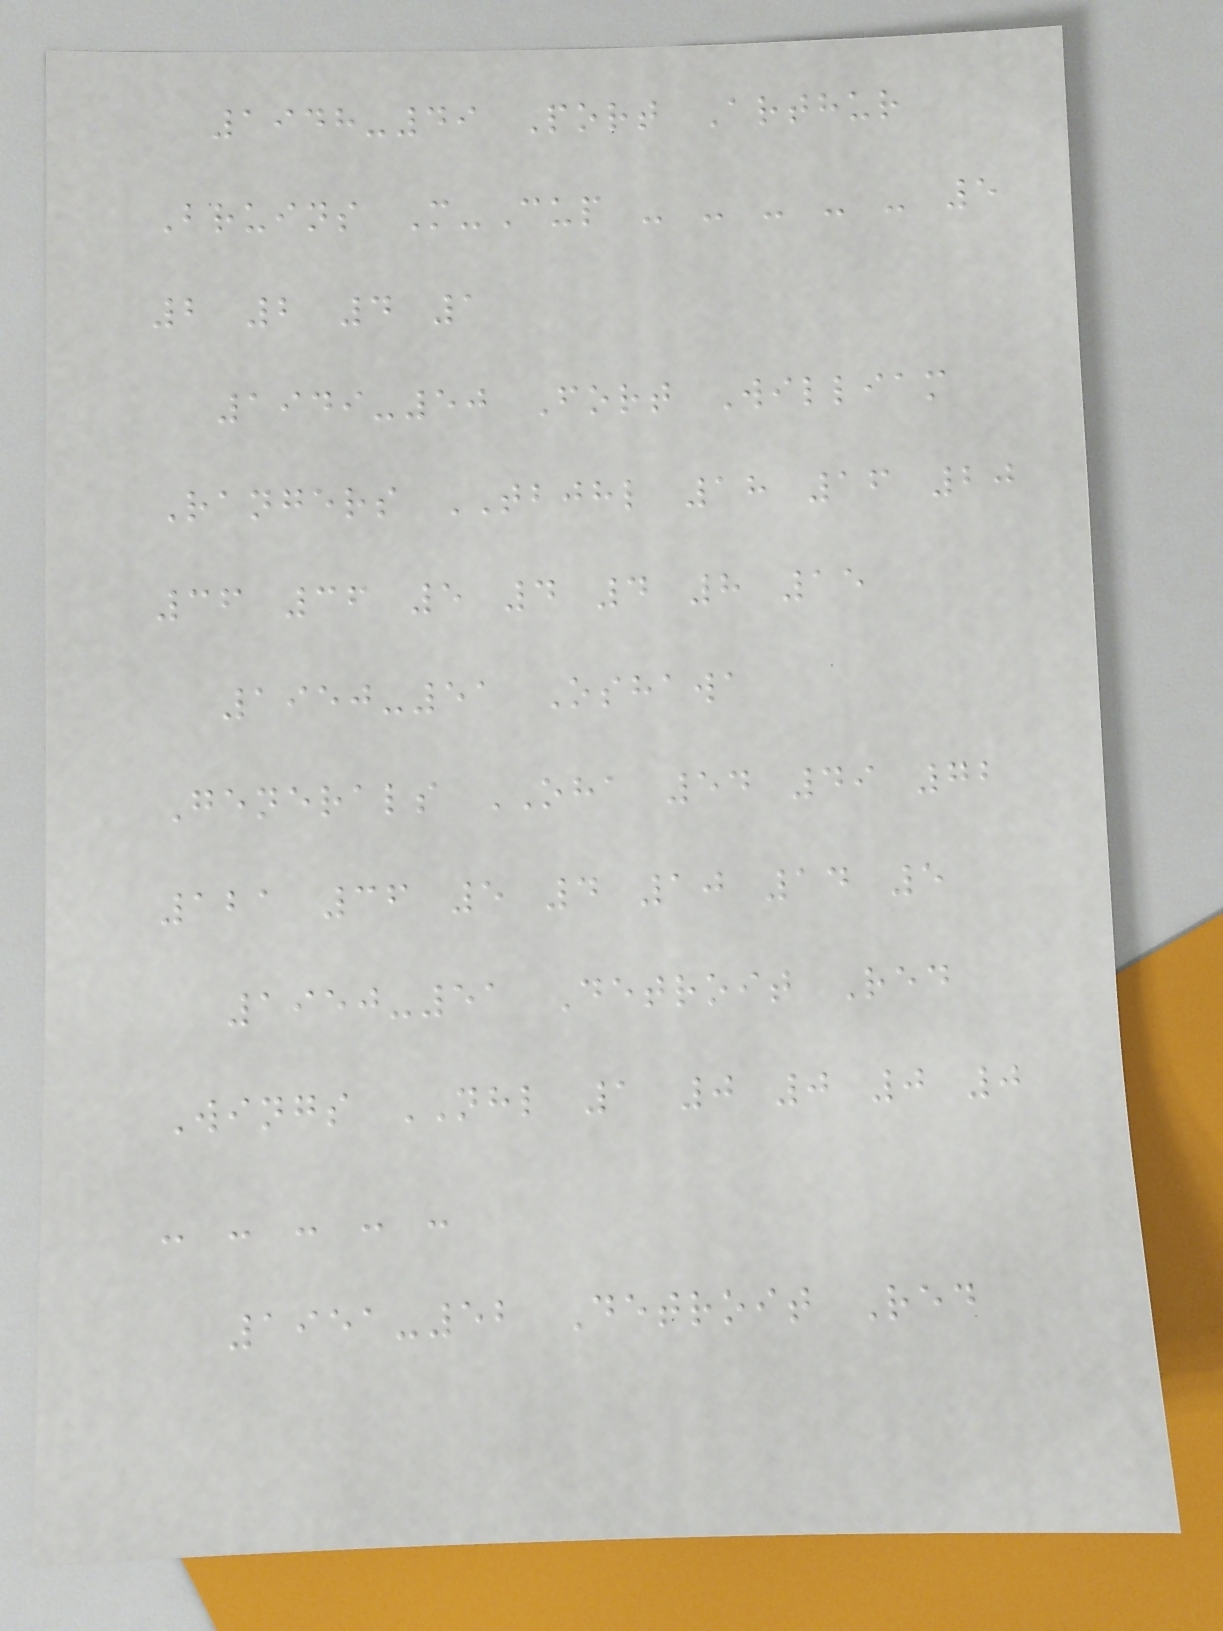1948-49 Port Arthur
Bruins M-Cup - - - - - 5
2 2 4 1
1949-50 Fort William
Rangers TBJHL 18 16 20
36 36 5 4 4 8 15
1950-51 Oshawa
Generals OHA 54 49 72
121 36 5 4 10 14 5
1950-51 Detroit Red
Wings NHL 1 0 0 0 0
- - - - -
1951-52 Detroit Red
